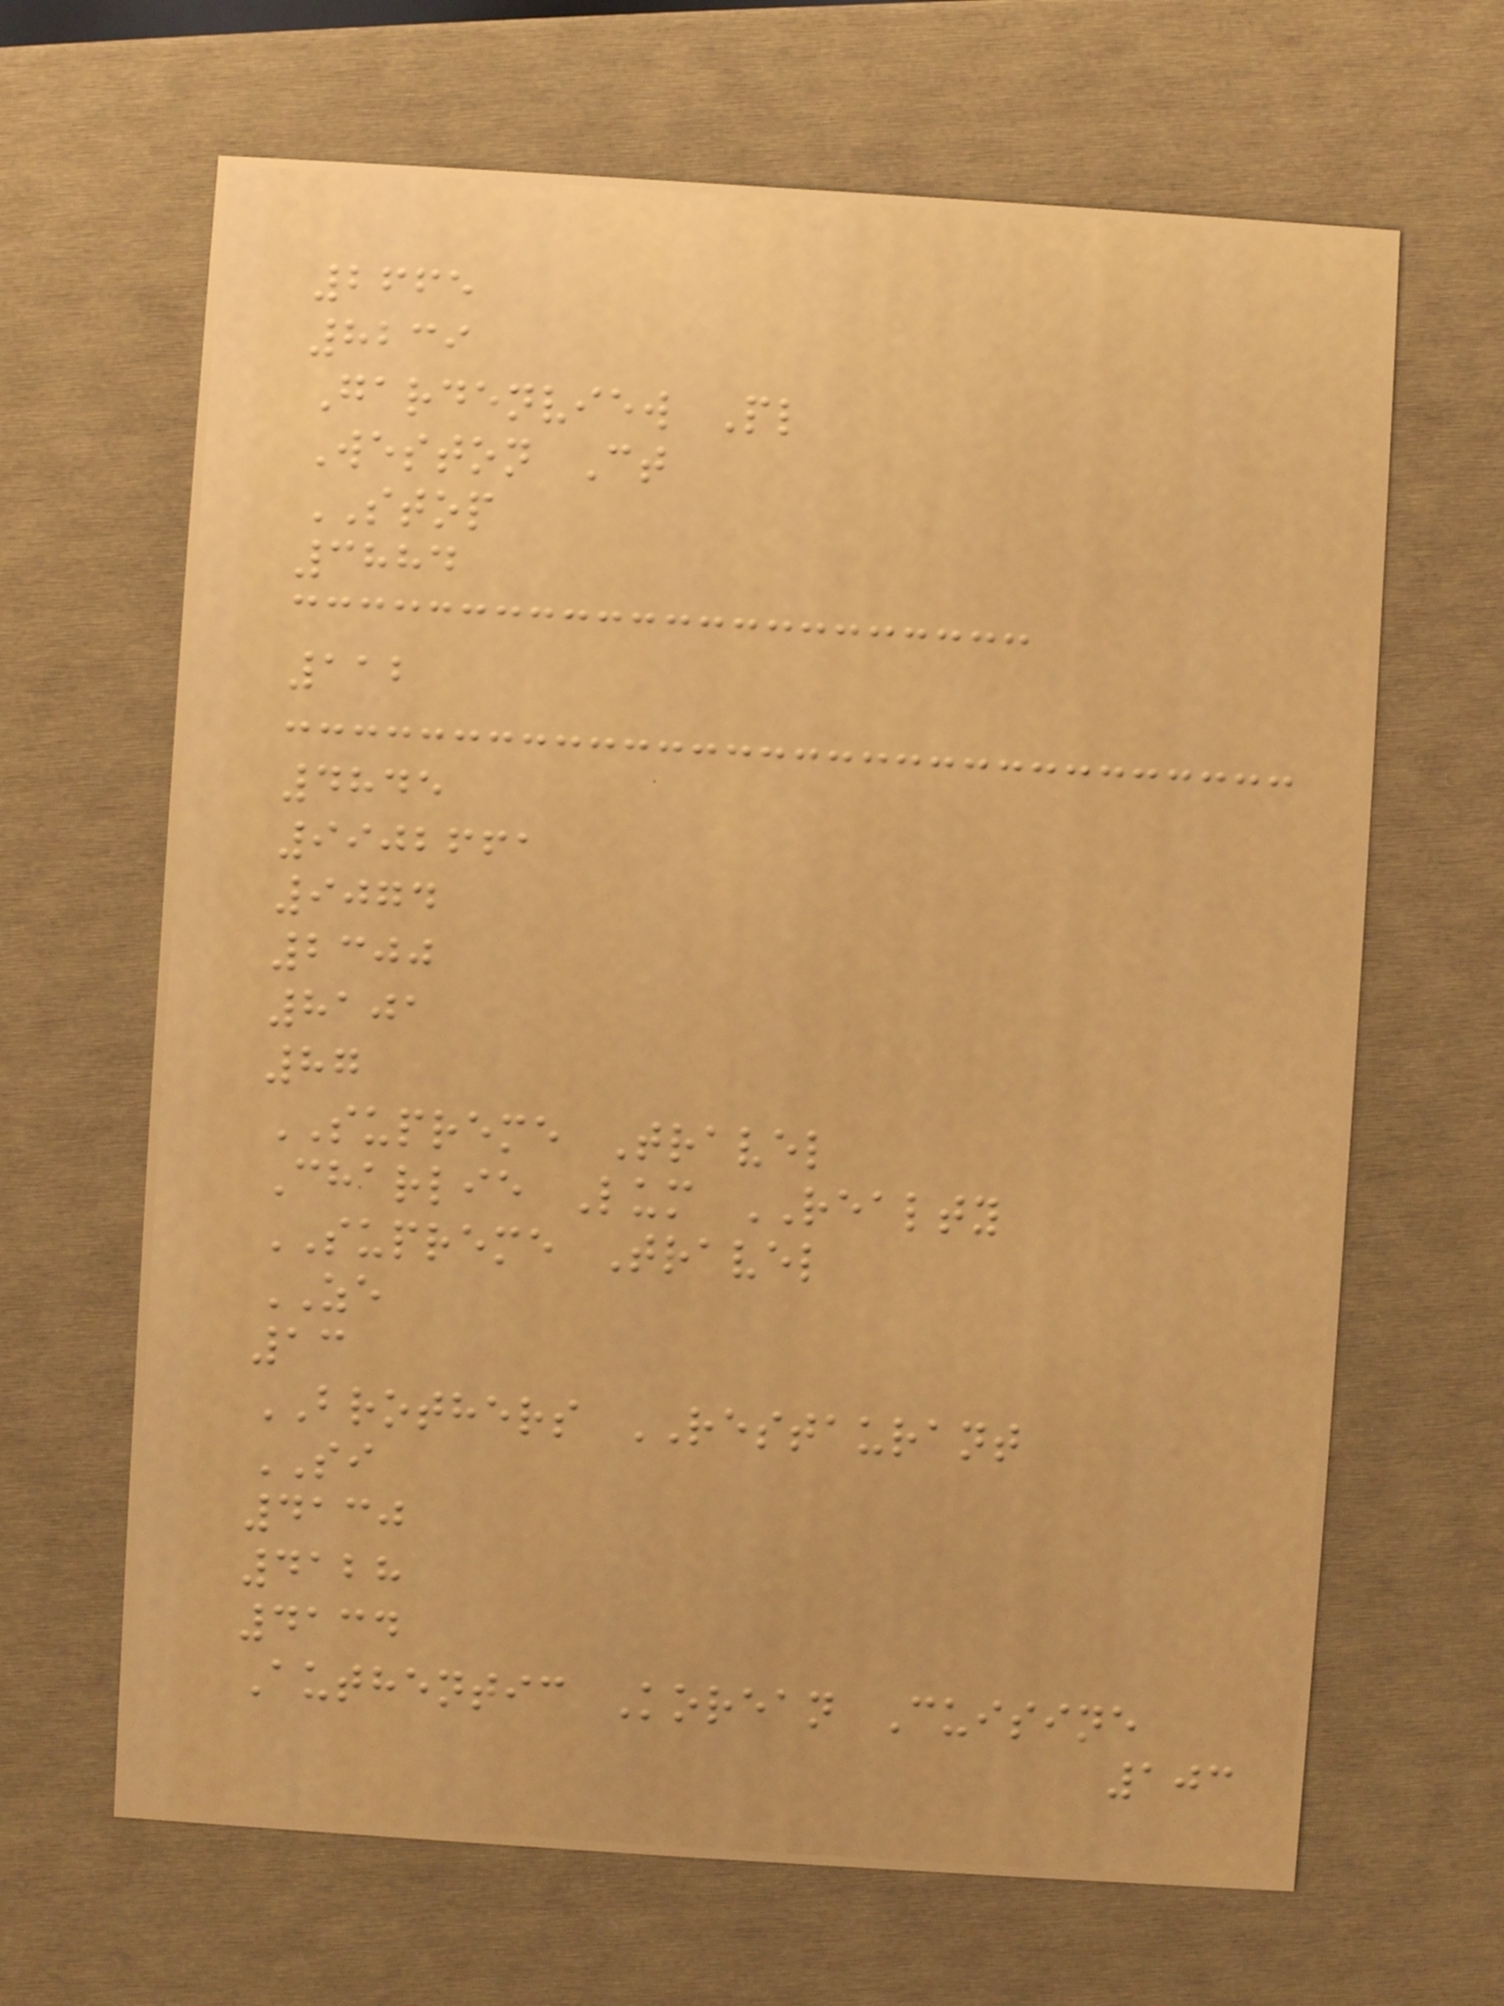2665
8239
Gardenview Pl
Weston Ct
STOP
3884
112
4845
9902661
9074
2300
8101
87
SUPREME Travel
Charlie Lum REALTY
SUPREME Travel
ZE
13
BROTHERS RESTAURANT
SI
4130
4128
4134
Authentic Korean Cuisine
103
